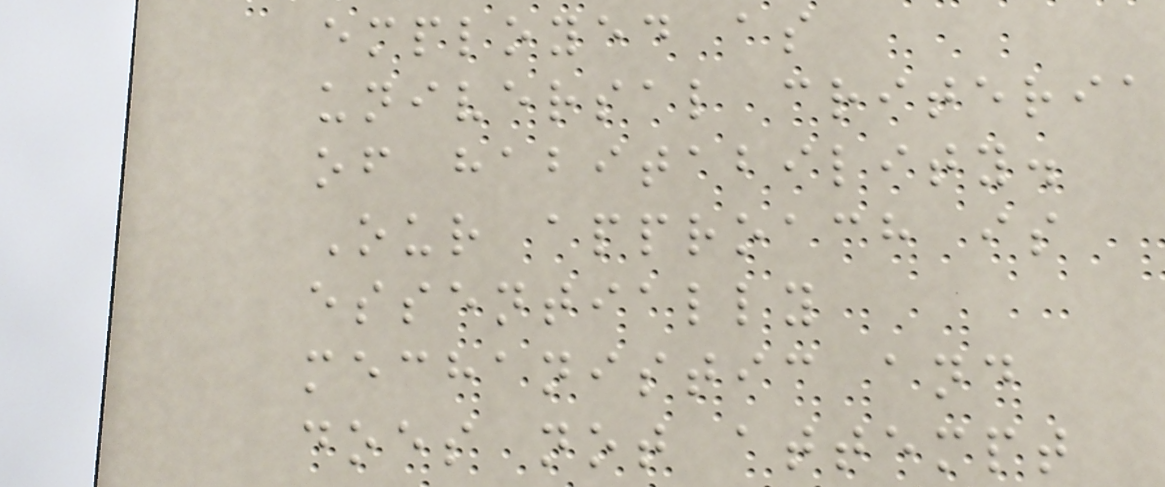employed as
universal criteria
of habitability.
Our approach is
essentially
mechanistic and
does not attempt
